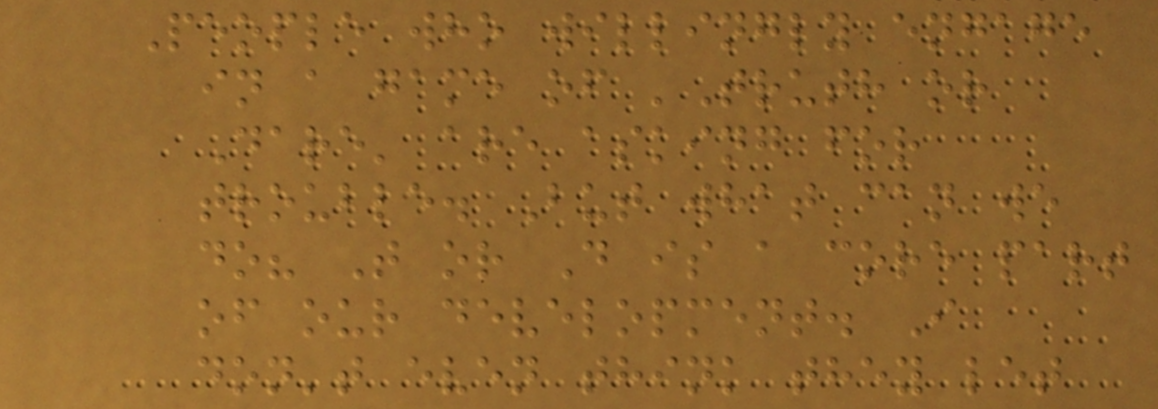People who willingly engage
in a game of 'Truth or
Dare' are asking for
trouble. But what can we
do? T or D is a core part
of our development. I
don't even think they let
